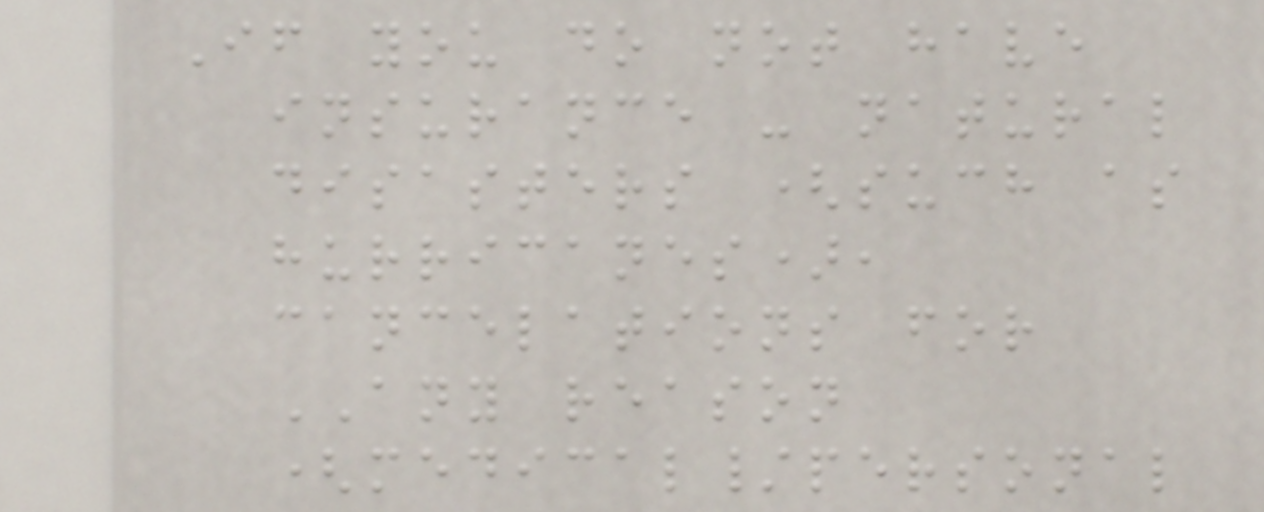If you do not have
insurance - natural
disasters (such as
hurricanes),
cancelations for
ANY reason
(medical/personal
